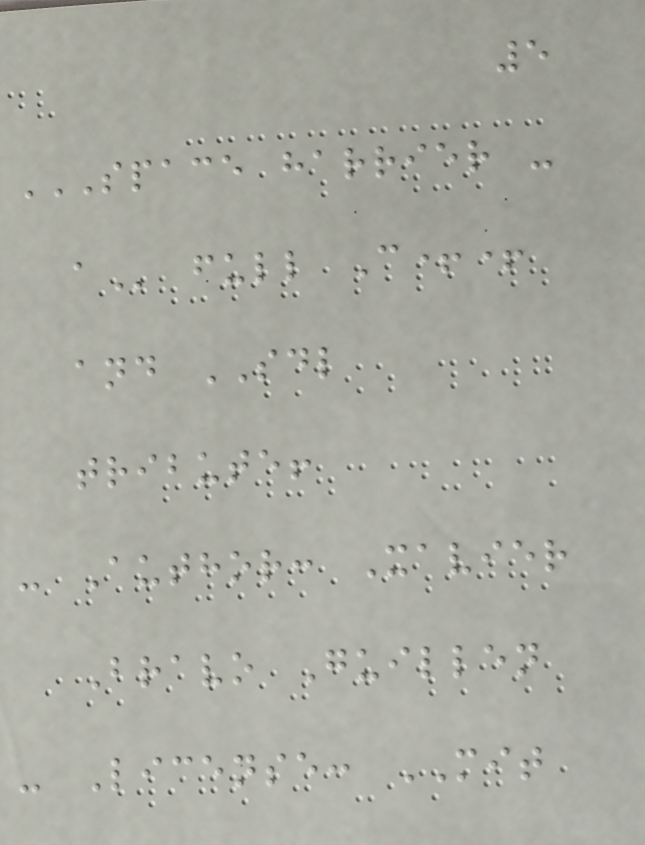5
SPACE HARRIER -
A full C++
and SDL
tribute!
- Author: Xavier
Bravo Guillen
- License: MIT
